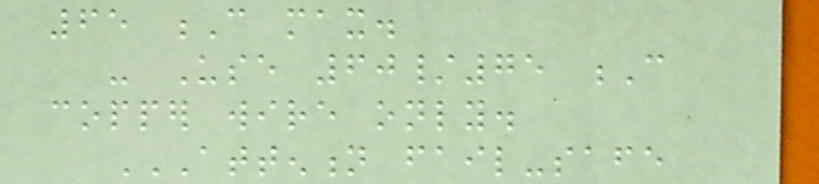65 C max.
- Use 60/75 C
copper wire only.
ATTENTION FAIL-SAFE
